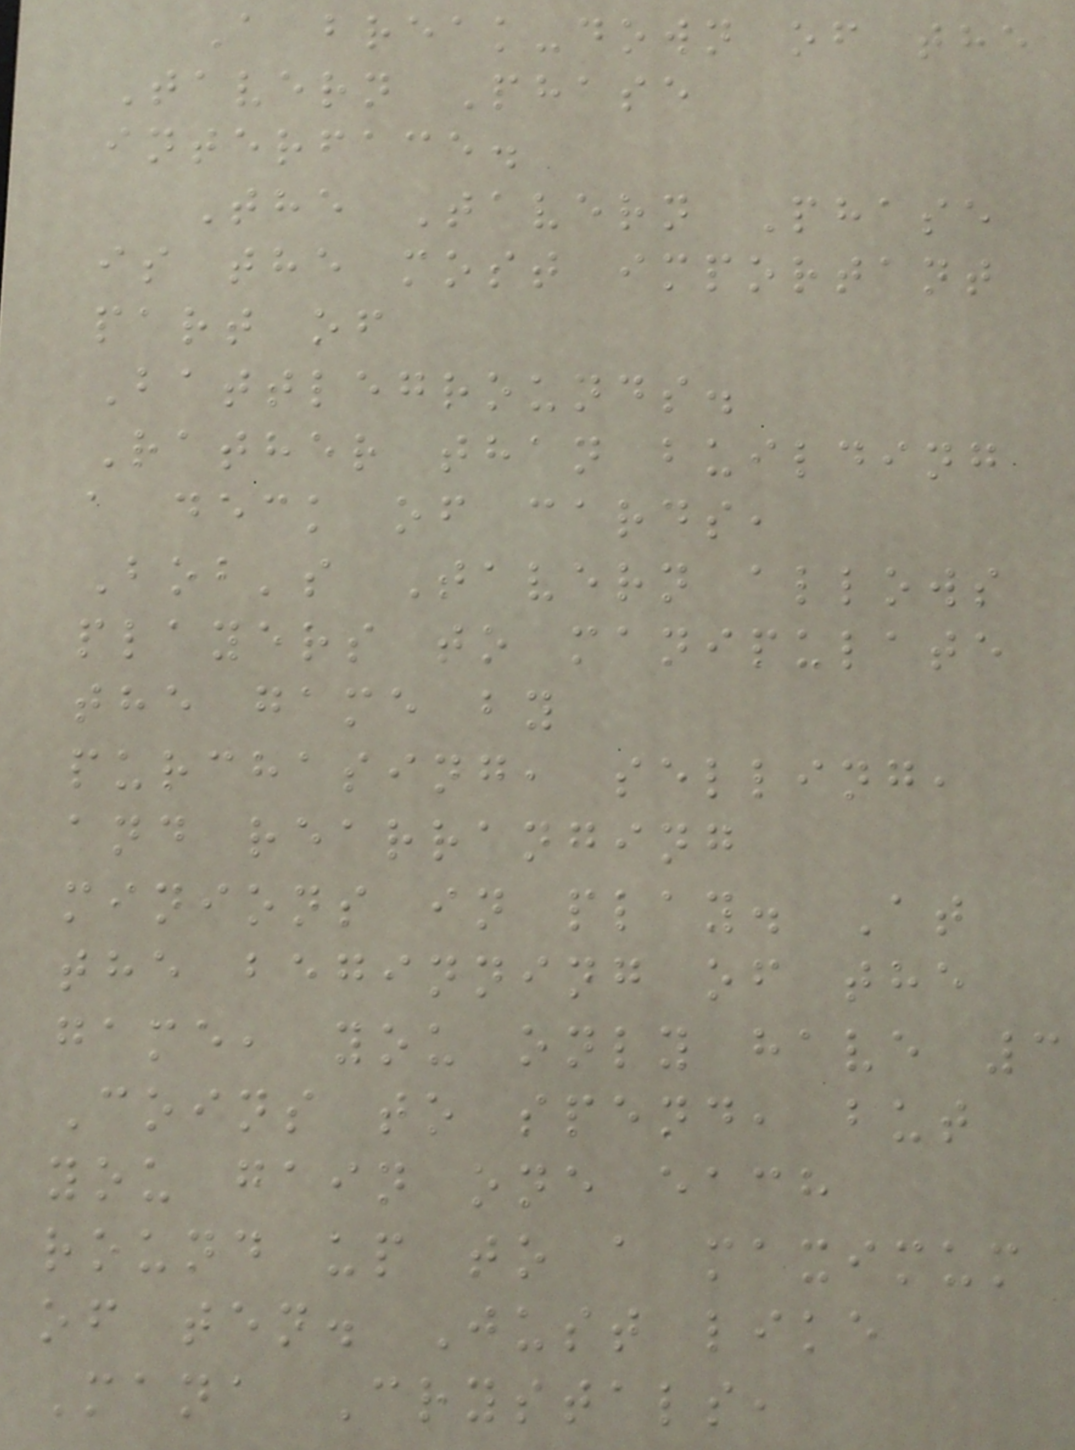A break-down of the
Tavern Phase
interface.
The Tavern Phase
is the most important
part of
Battlegrounds.
Rather than building
a deck of cards,
Bob's Tavern allows
players to manipulate
the game by
purchasing, selling,
and rearranging
minions in play. At
the beginning of the
game, you only have 3
Coins to spend, but
you gain one each
round up to a maximum
of ten. Just like
Mana Crystals,
